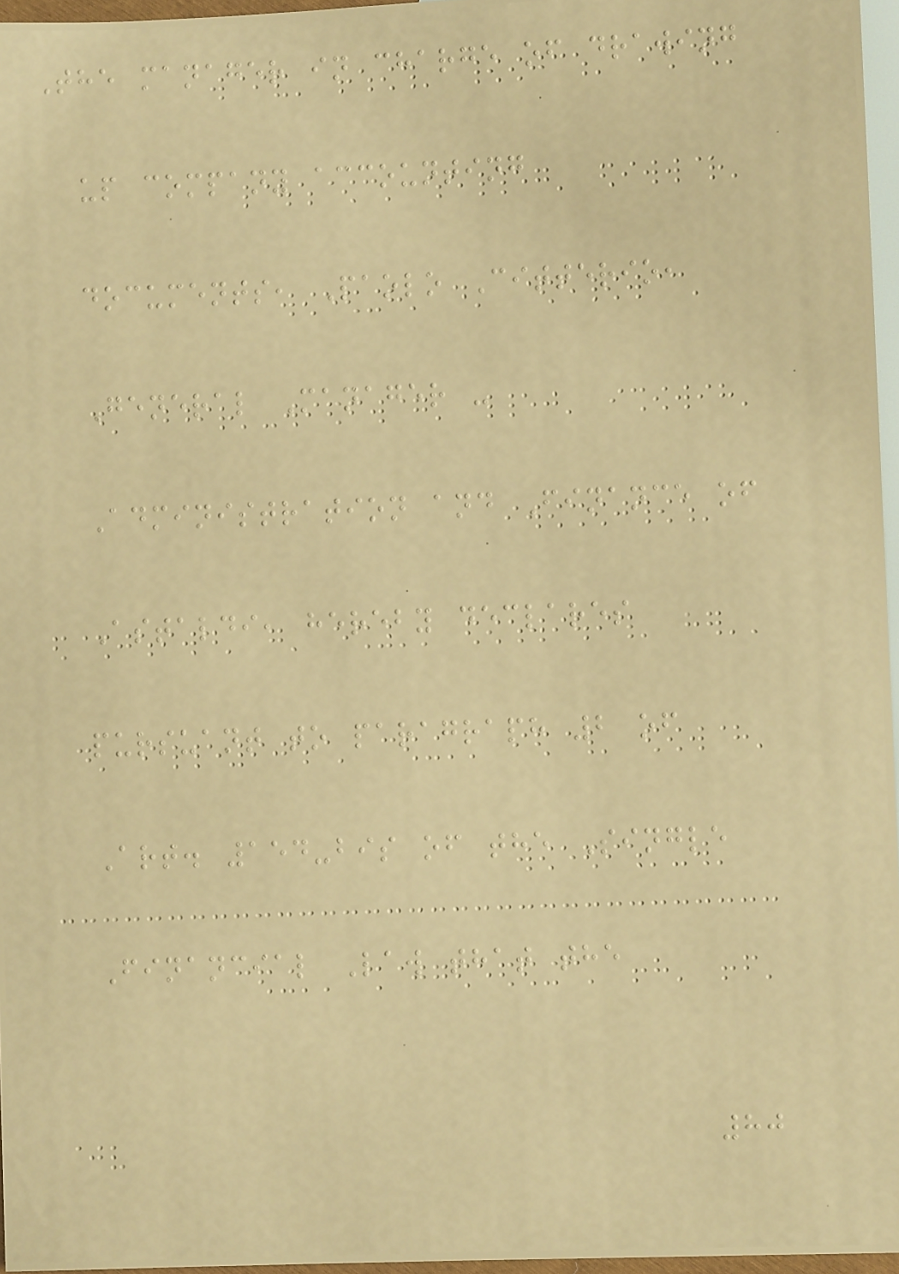The manager in charge of drawing
up company accounting
documents, Paolo Citterio,
General Manager -
Administration and Finance of
Astaldi, hereby declares
pursuant to paragraph 2 of
Art. 154-bis of the Single
Financial Law that the
80
